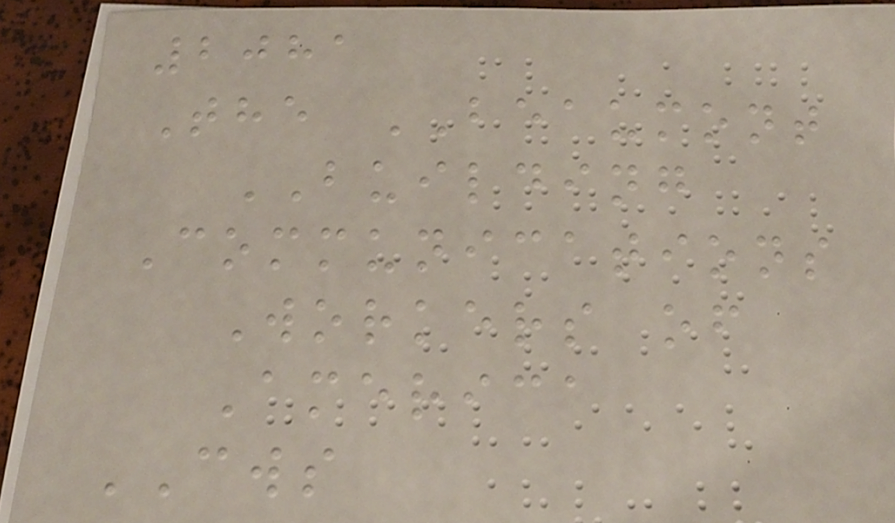2081
The BEAUMONT
BUILDING
Communications
Workers of
America
CWS
